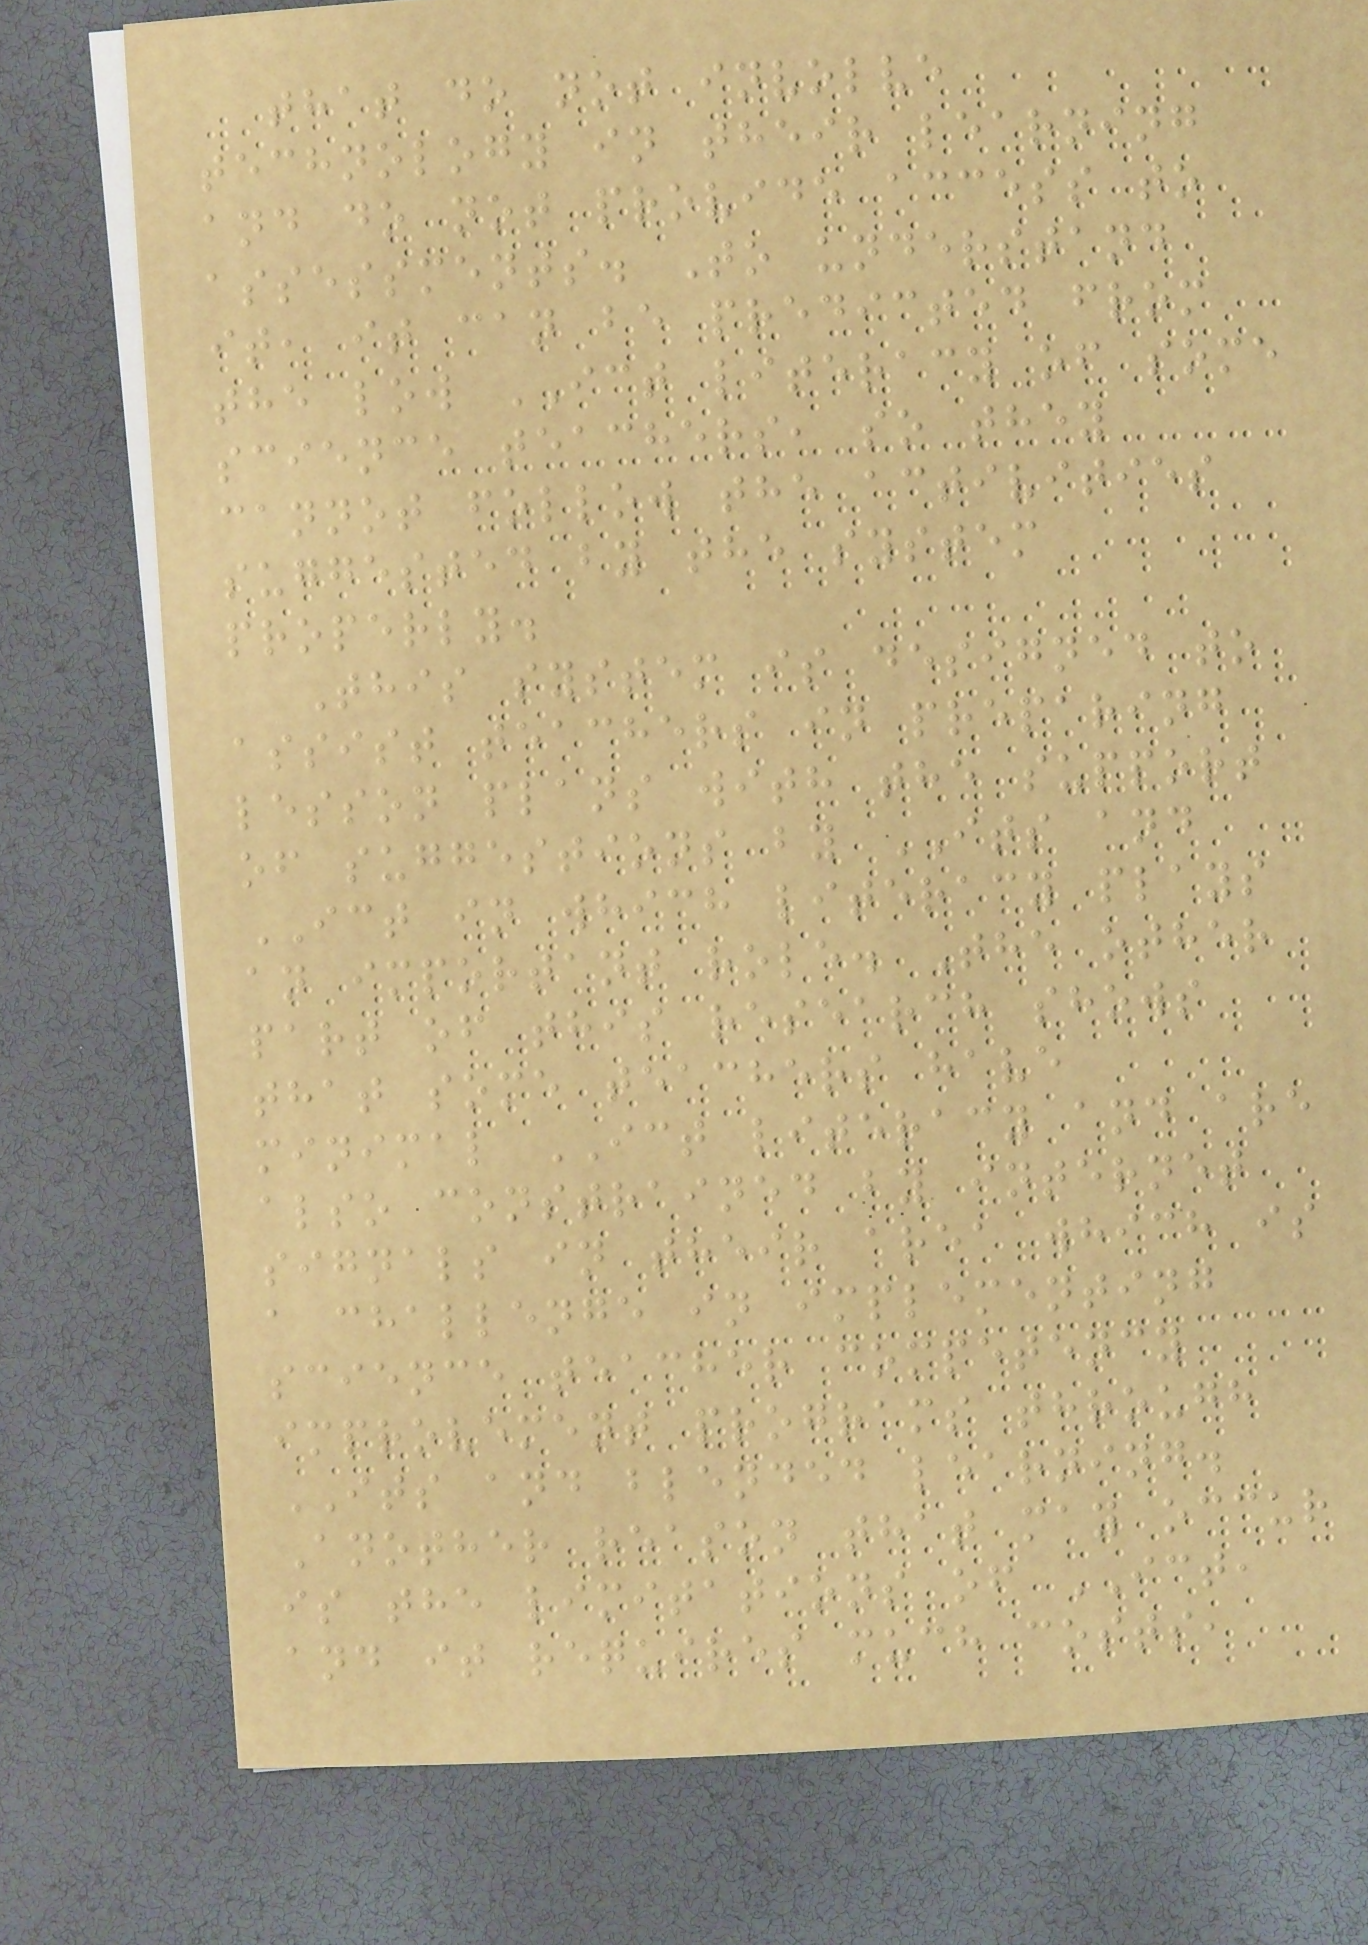that do not involve
technology in their learning
and do not provide access to
assessments. To understand
it, it can be predicted from
the low ICT literacy of some
science teachers, so they
cannot follow the activities
suggested by the system
properly.
This system is designed to
assist teachers in preparing
lesson plans with the support
of suggestions by ITS and
ICT in which literacy plays
an important role. The other
part of this research shows
that some teachers have
minimal ICT literacy and are
also constrained by internet
signals in their area which is
a challenge in implementing
science teacher competency
improvement programs through
ITS and blended learning.
Another reason that may occur
is the limitations of ICT,
and it requires much costs,
